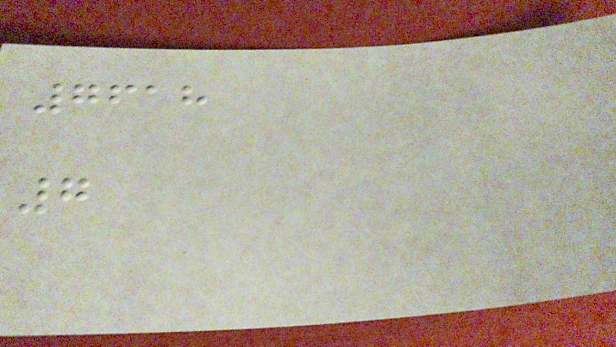7618
7
